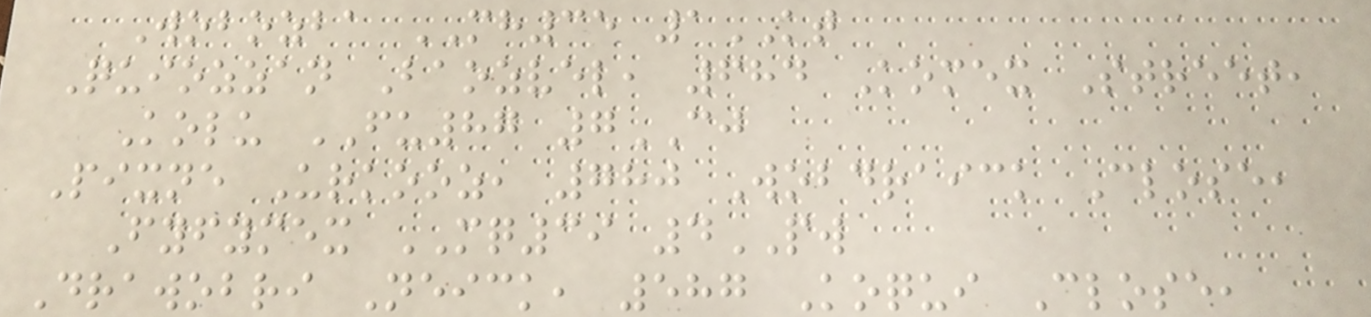Wobozba MH35 1KT
Quiozzan Baozvel, 684 Komex Street,
Kolu FU87 7CJ
Pixne Urkooz, 780 Wobdraick Close,
Fyfymex MQ39 4PW
Drawobri Neick, 587 Koqui Close,
